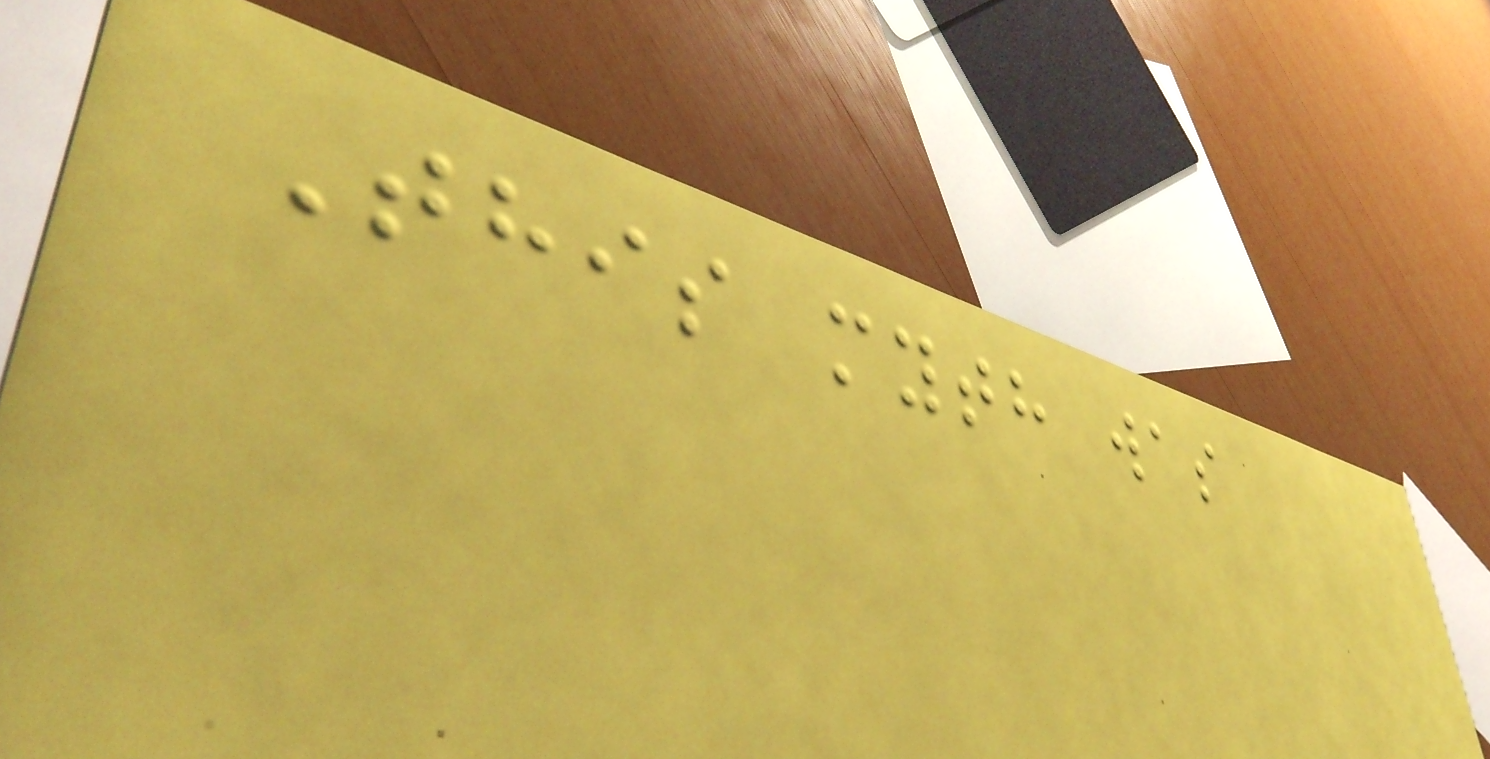This myth was
